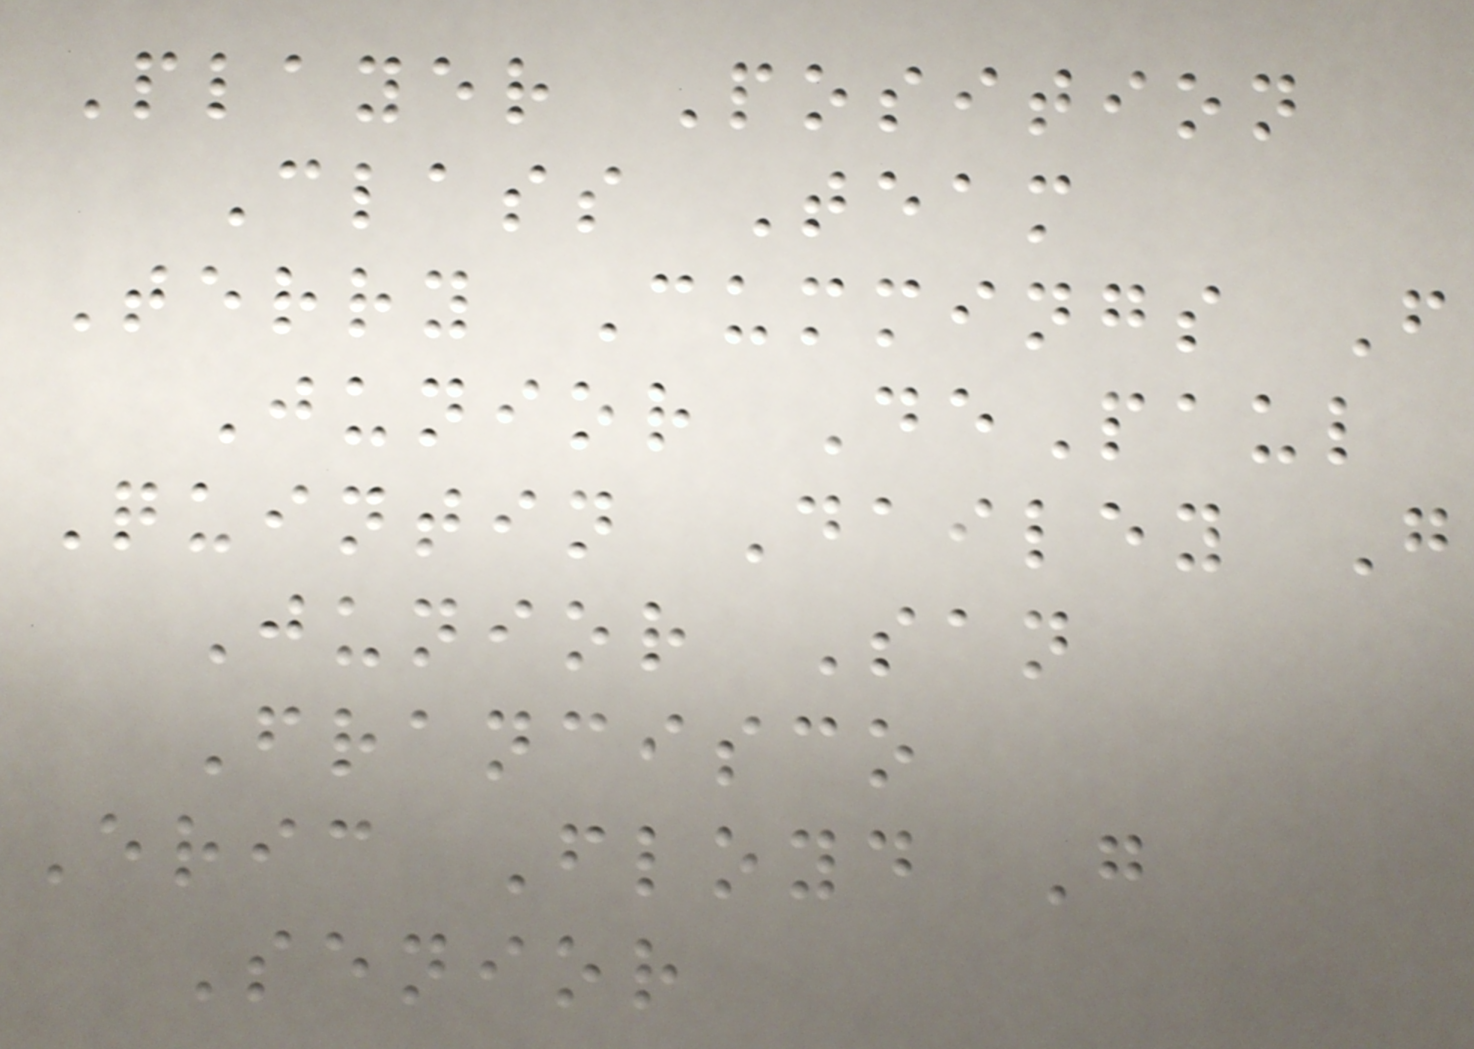Player Position
Class Team
Terry Cummings F
Junior DePaul
Quintin Dailey G
Junior San
Francisco
Eric Floyd G
Senior
